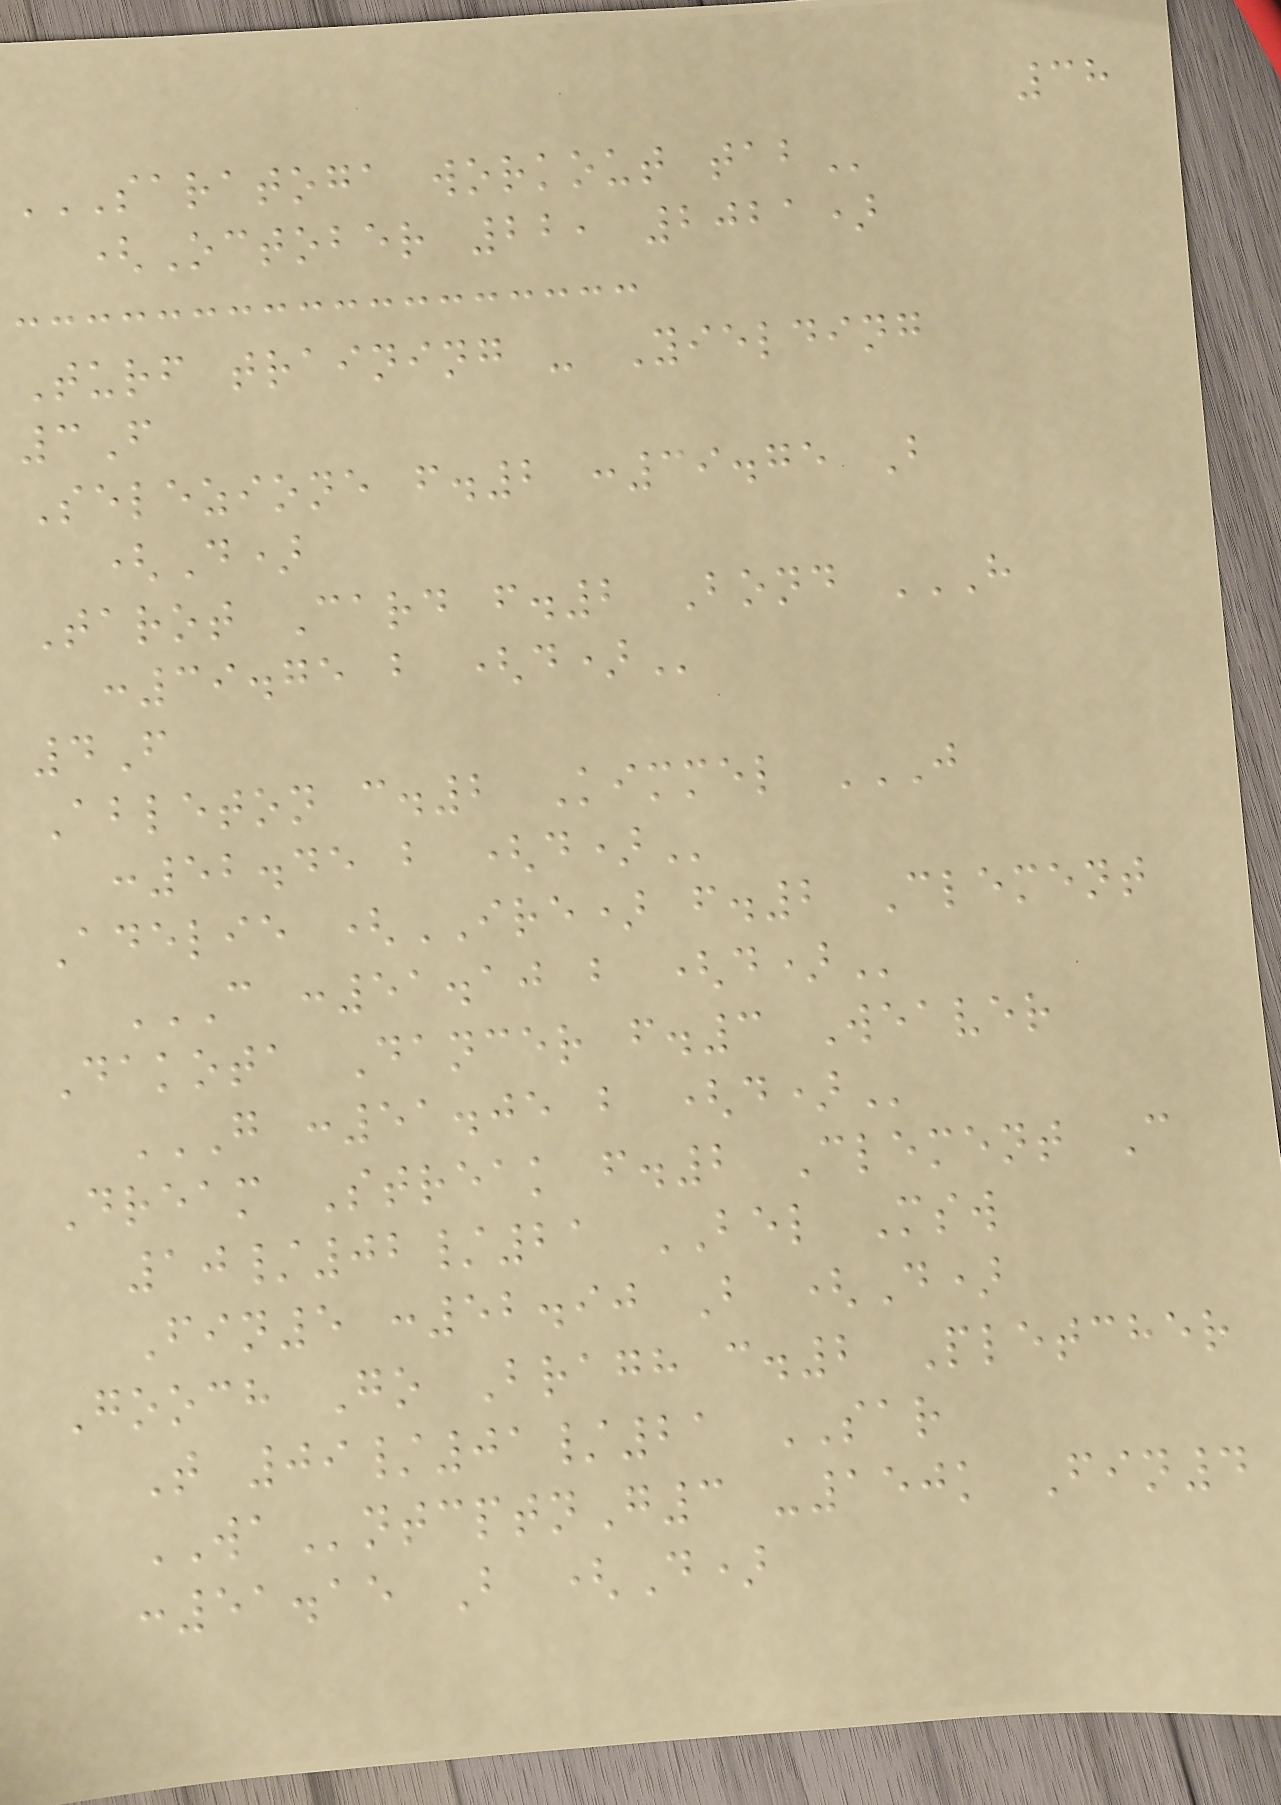38
SARATOGA WORKOUT TAB
(October 22, 2021)
Turf training - Yielding
3F
Selezione f.2 :39.75 B
(D)
Tarot Card f.2 Bond H
:39.75 B (D)
4F
Ableton c.2 Kimmel J
:52.45 B (D)
Adelie (IRE) f.2 Clement
C :51.10 B (D)
Dakota Dancer f.3 Weaver
G :51.05 B (D)
Dream Streak f.2 Clement C
10/02/21 BEL Msw
Fin5 :52.90 B (D)
Gooch Go Bragh c.2 Pletcher
T 09/01/21 SAR
WAntcptnG3 -150k Fin4
:51.15 B (D)
